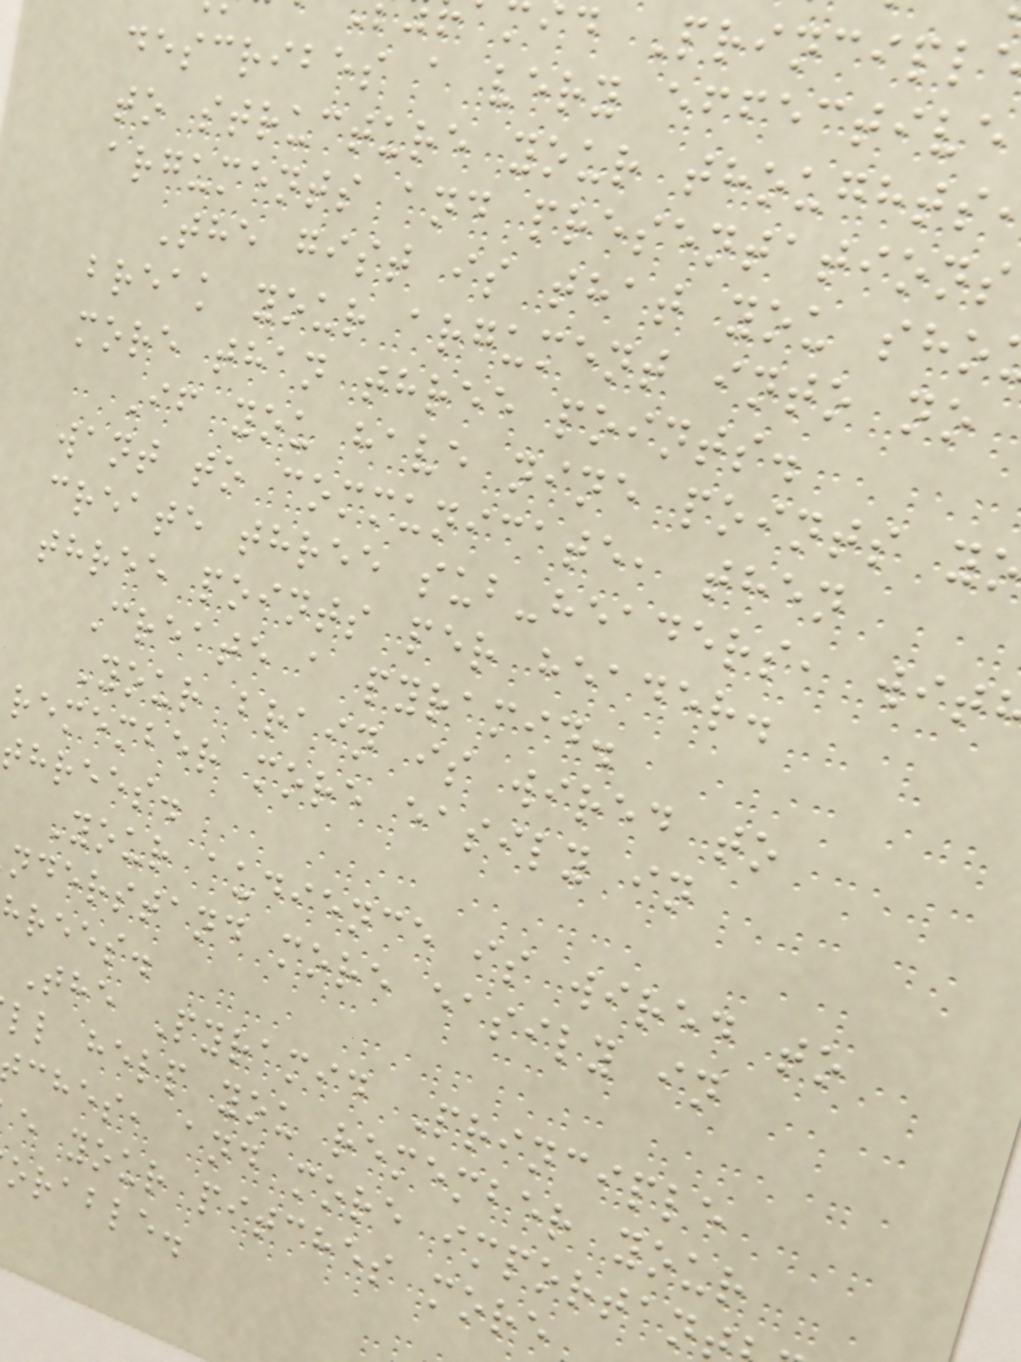id Principl
describes a very effective
to structure your thoughts
arguments and presentations
The gist is that you sho
break your argument into no
more than three points.
If you have nine points y
want to communicate, then
create three sub-headers, wit
three points per header.
Create a pyramid.
Your brain is wired to
remember more easily in
threes.
Your audience is wired to
nderstand more easily in
rees.
The Pyramid Principle
ll help you remember your
ches, and more importan
e your pitches more
orable.
